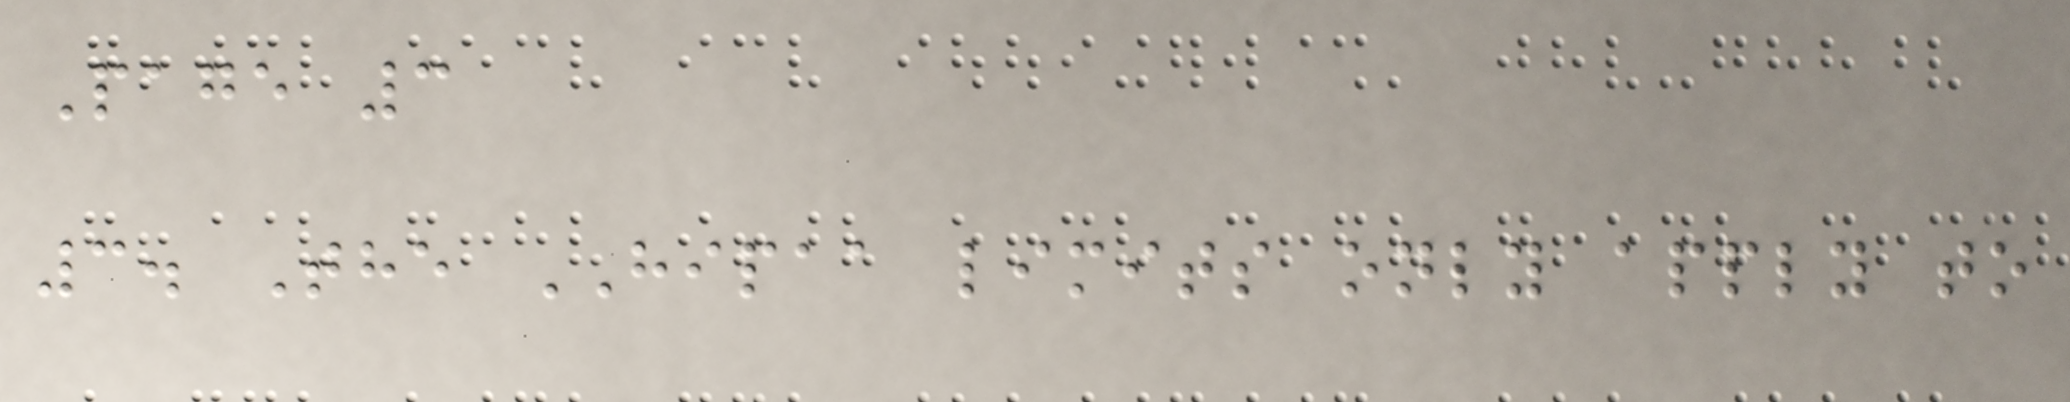Page 3
3. The HIPAA limits only apply to
